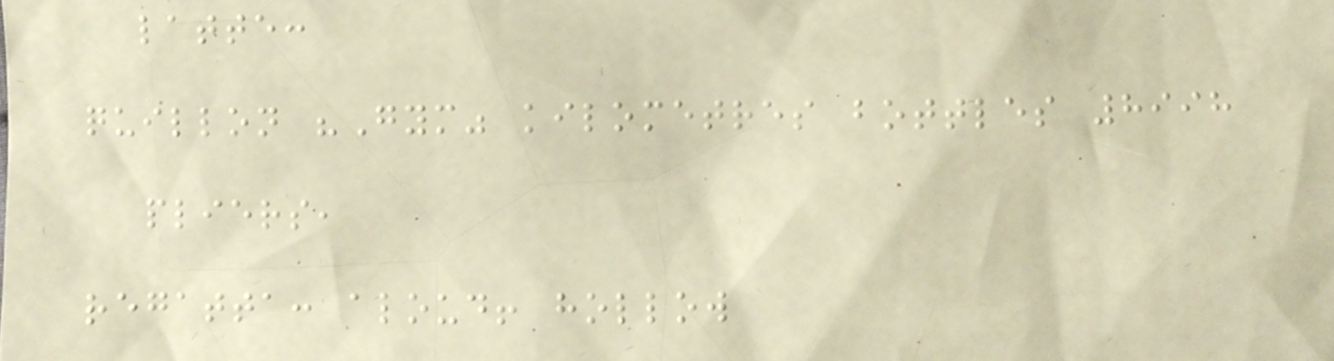latte:
quillon "Gym" kilometres bottles 8998
pliers,
regatta: aloud! hollow
